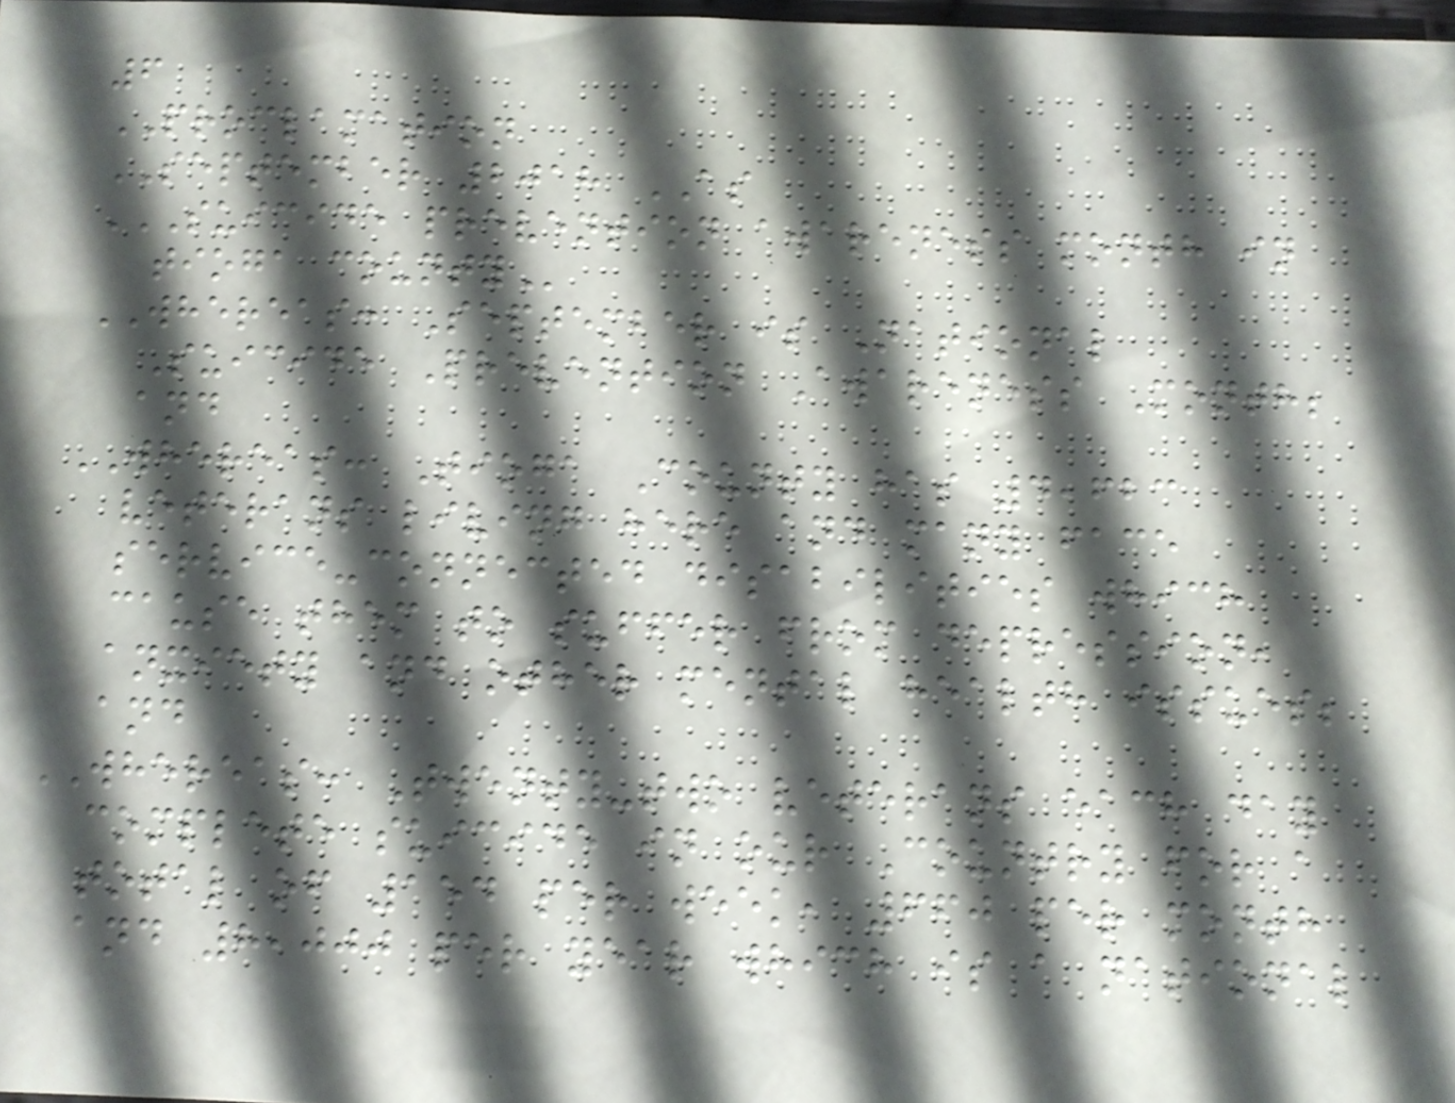6
PROCLAMATION
SEPTEMBER 2018 AS
SUICIDE PREVENTION AWARENESS MONTH IN
TIOGA COUNTY
WHEREAS: September is National
Suicide Prevention Awareness Month;
and
WHEREAS: Tioga County has 4,623
veterans living here and many face
service-connected disabilities which
cause them to suffer from depression,
anxiety and other mental health issues;
and
WHEREAS: Twenty-two veterans each day
complete suicide in our Country for a
total of 154 per week, 660 per month
and 8,000 per year which is a national
